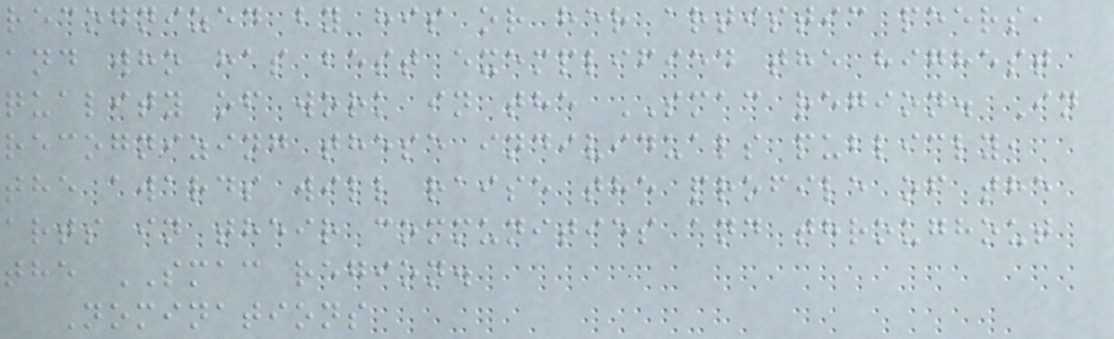recognized by his or her artistic peers,
and who has best exemplified the highest
quality of work in the SMAC region. In
recognizing these individuals publicly,
the awards will raise the profile of the
arts in their communities and throughout
the SMAC region.
Nominations
